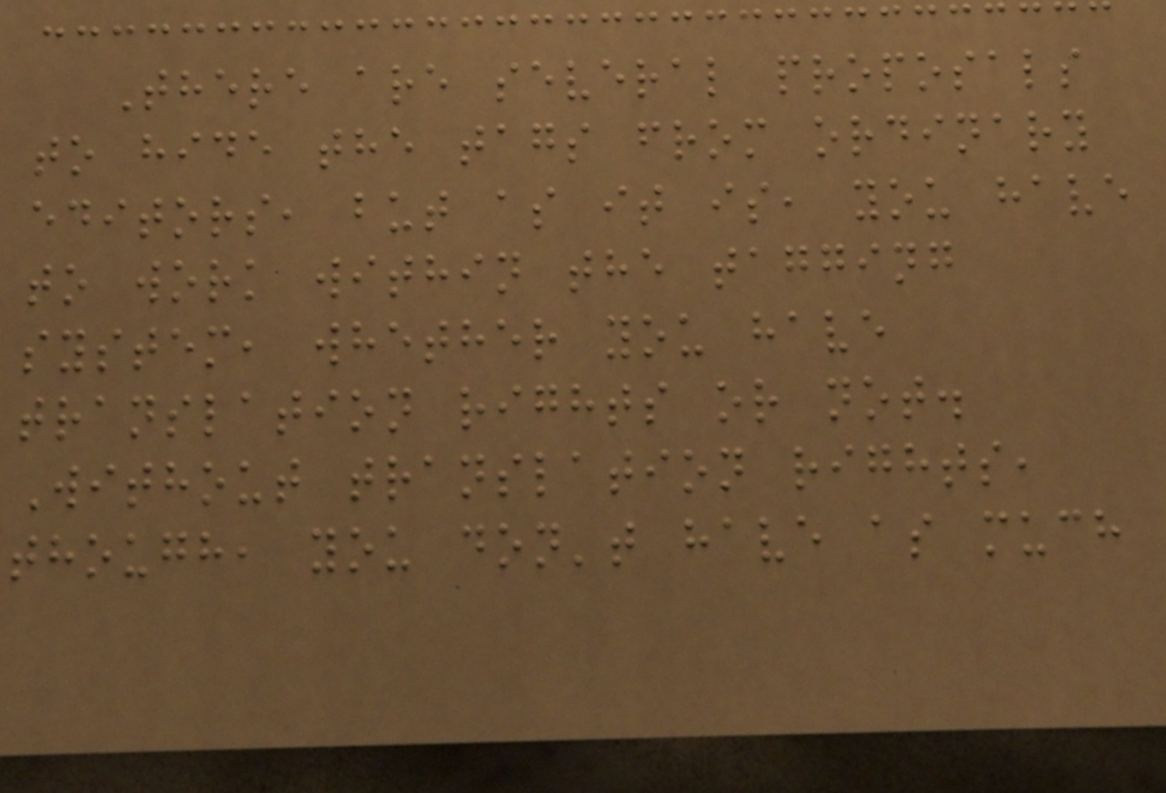There are several proposals
to hide the tags from ordinary
editors, but as it is, you have
to work within the tagging
system, whether you have
translation rights or not.
Without translation rights,
though, you don't have as much
